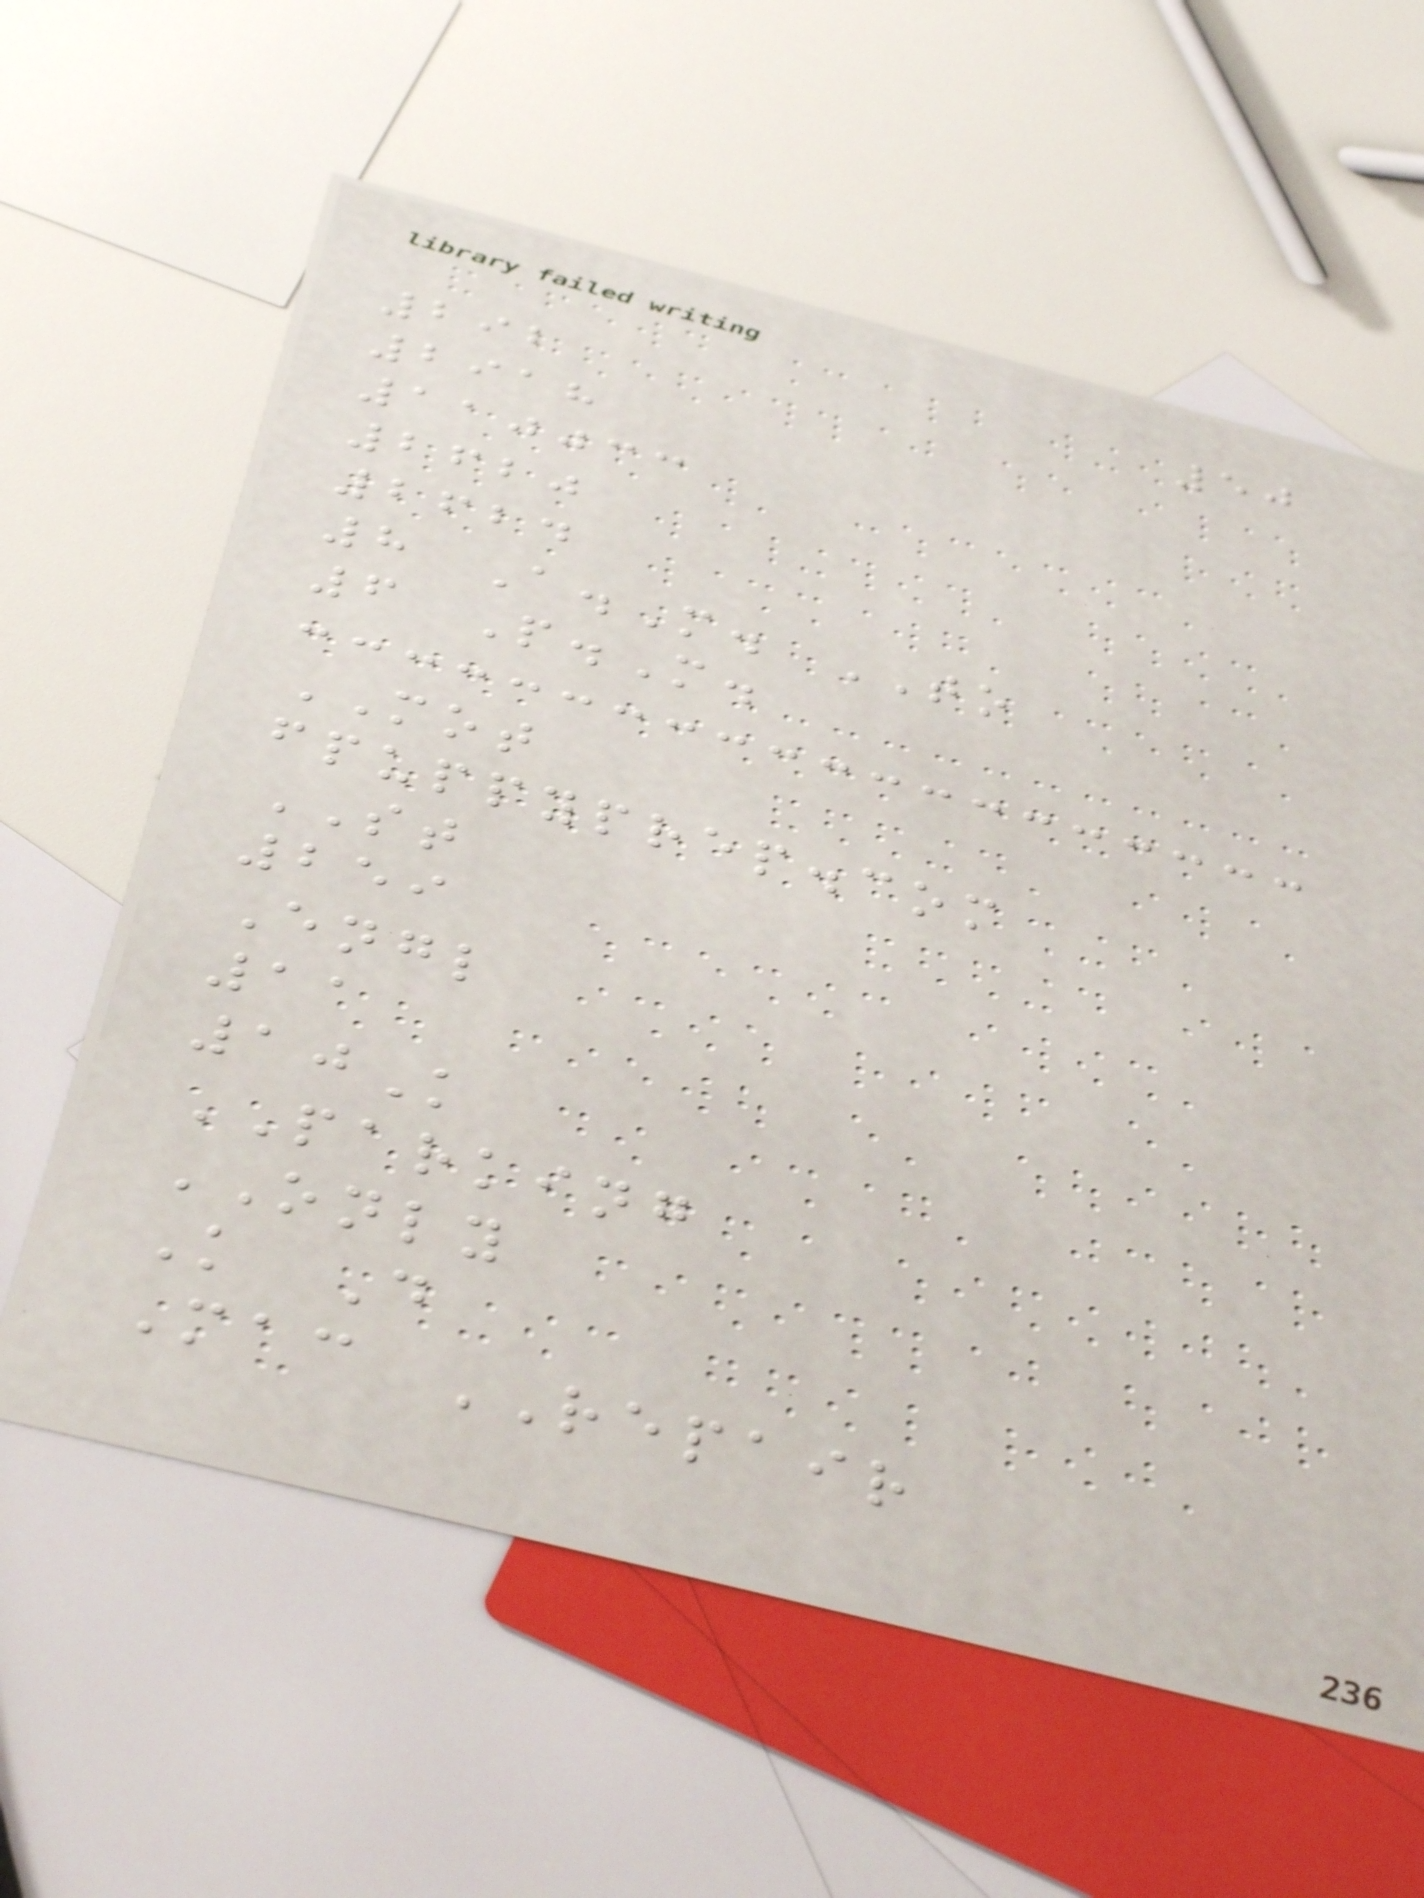50
292
2918
110033
2620
2624
8 A.M. TO
6 P.M.
MOT
fpuppyprep.com
ST
259
Engl
11
10K
PARKING
ONLY
K D
Mac REPAIR
